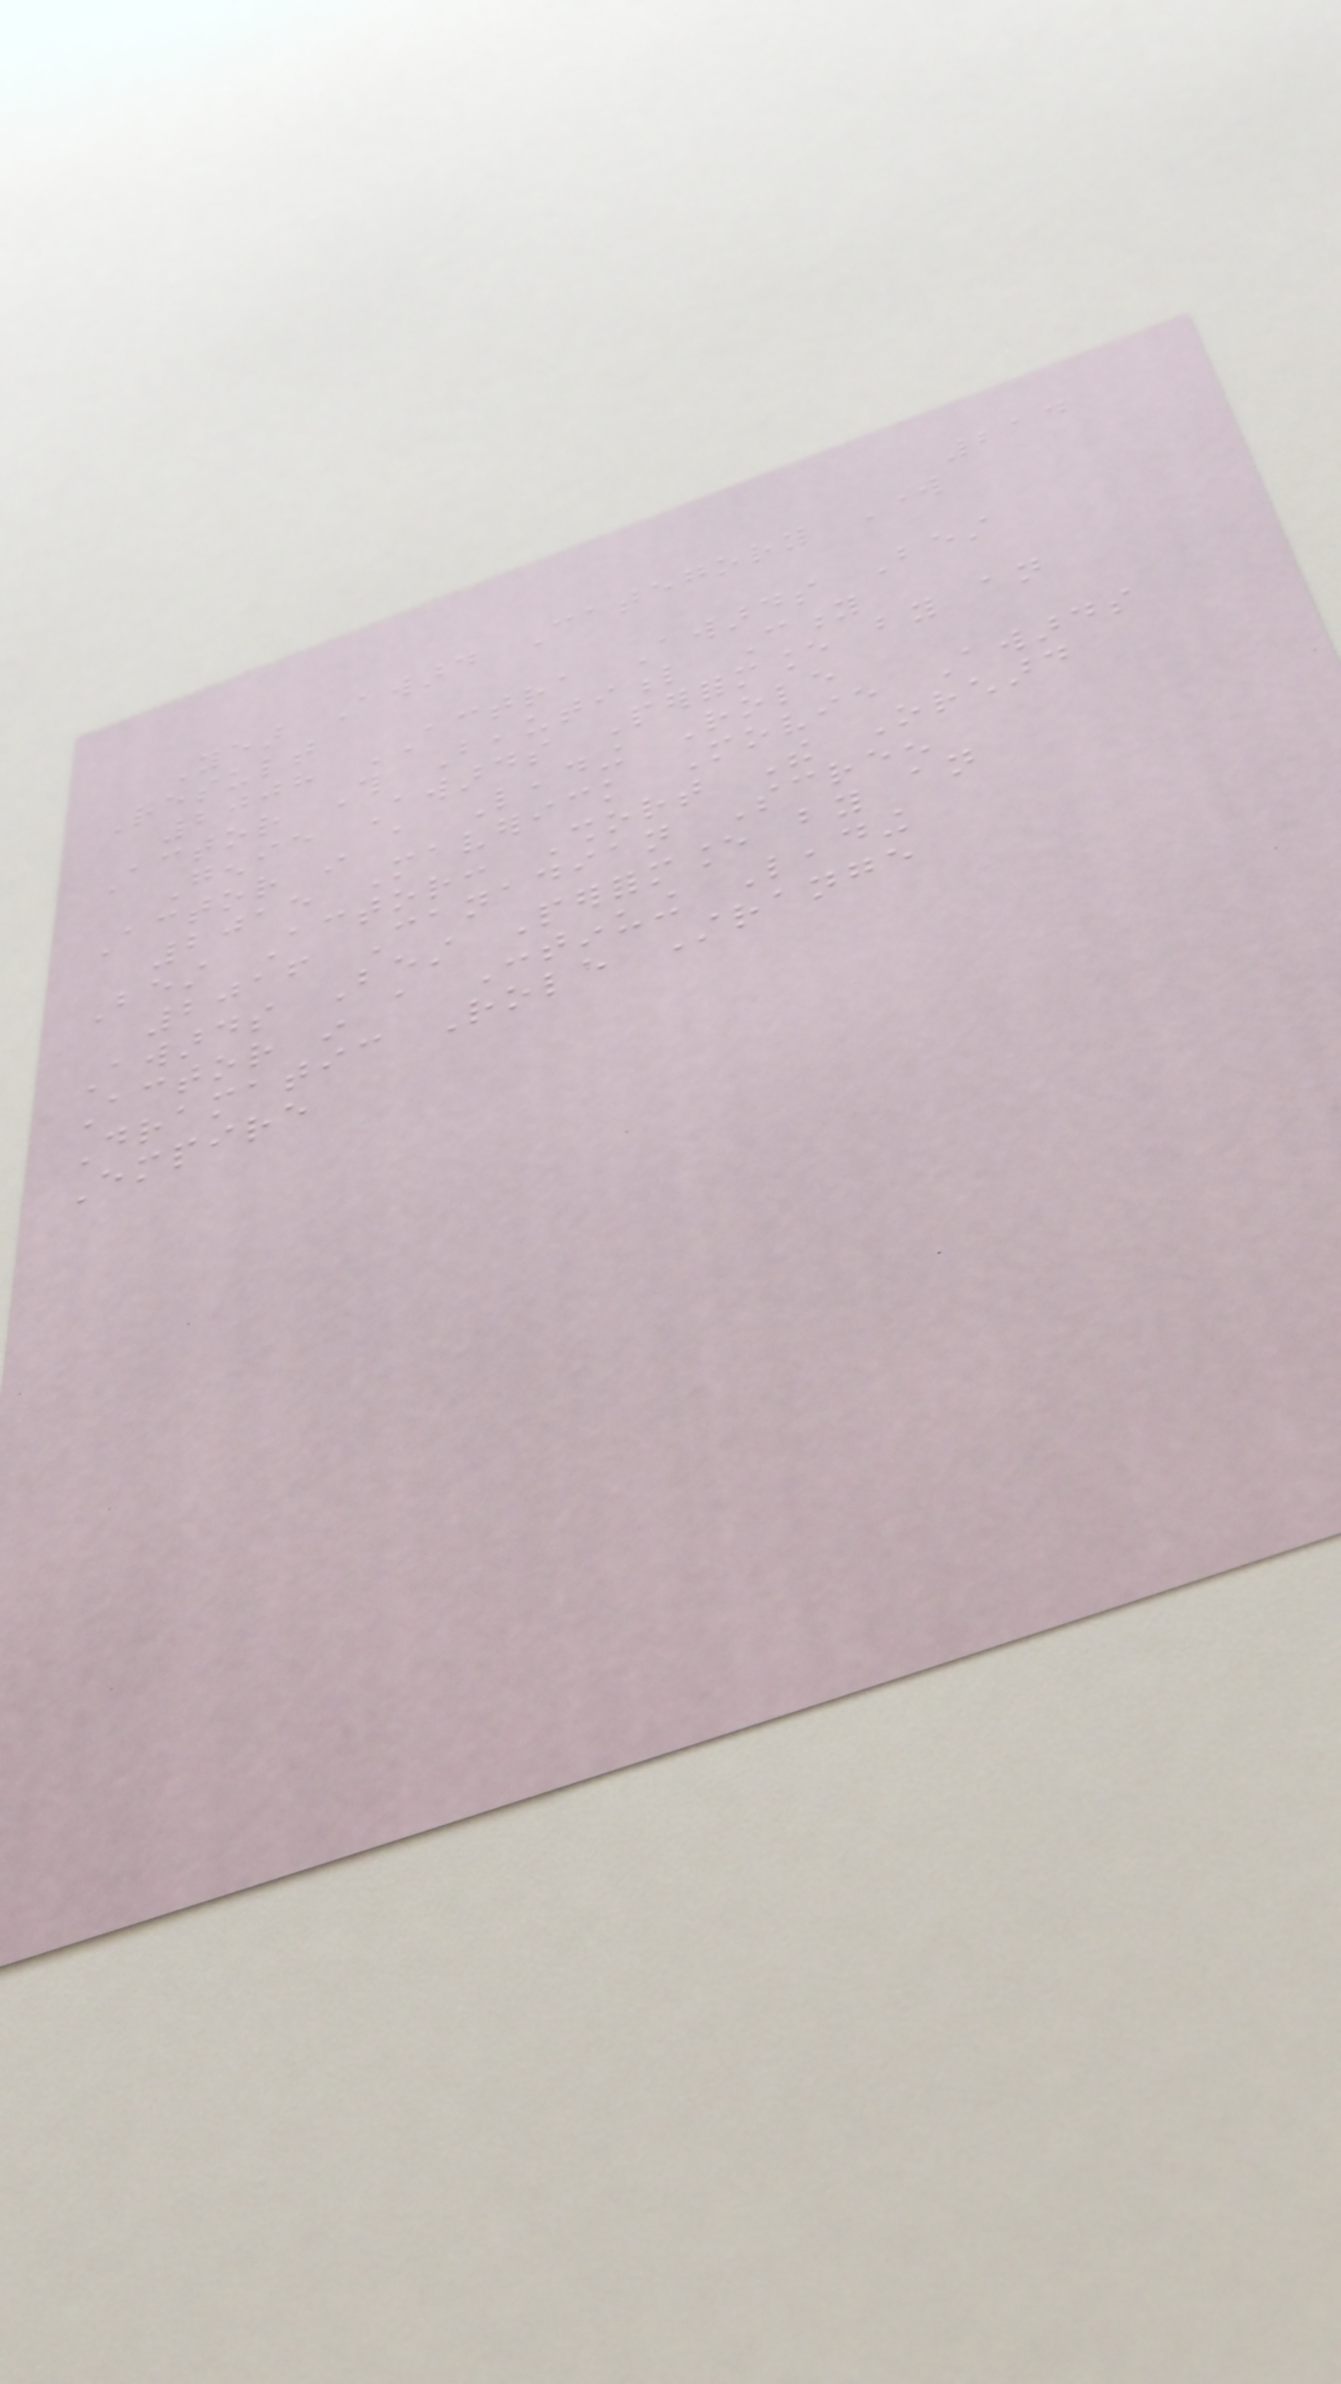214
Year Award Category Work
Result
2008 ACTRA Awards Best
Actor This Beautiful City
Genie Awards Performance by an
Actor in a Leading Role
2015 Maverick Movie Awards
Best Actor: Short The Orchard
2016 Canadian Screen
Awards Best Performance by an
Actor in a Continuing Leading
Dramatic Role Strange
Empire
